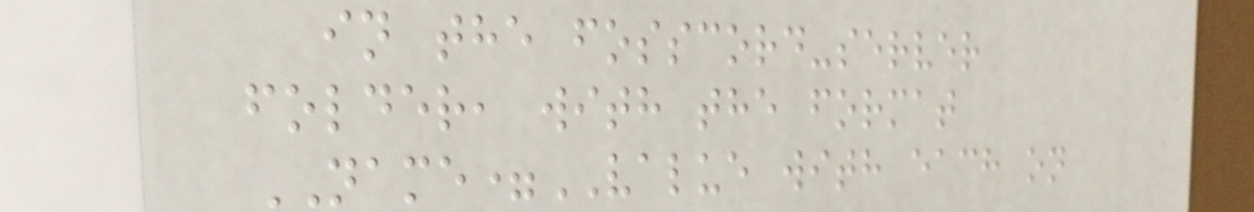in the fosscord-server
folder, with the format
NAME=VALUE with each on
